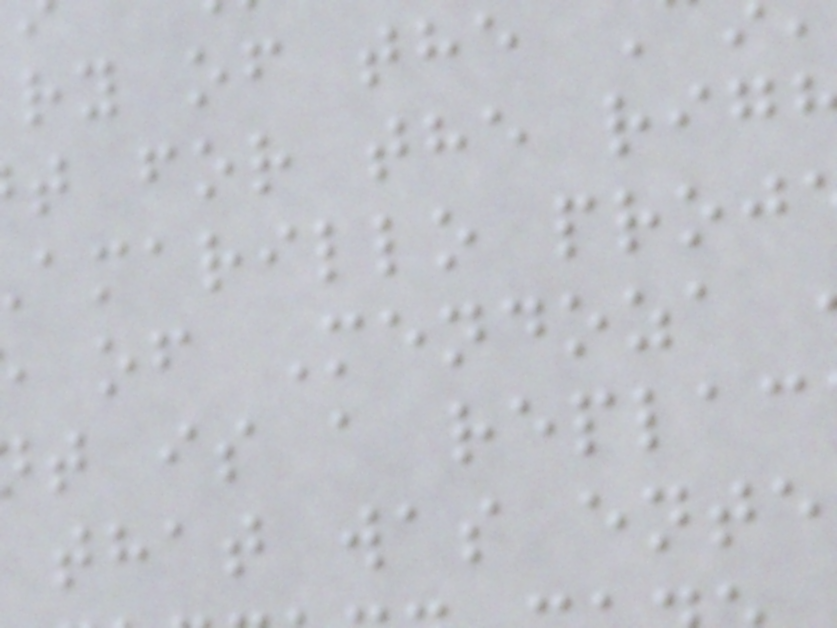t for the rig
amarillo proj
of Mendoza
t is a replac
that was ente
